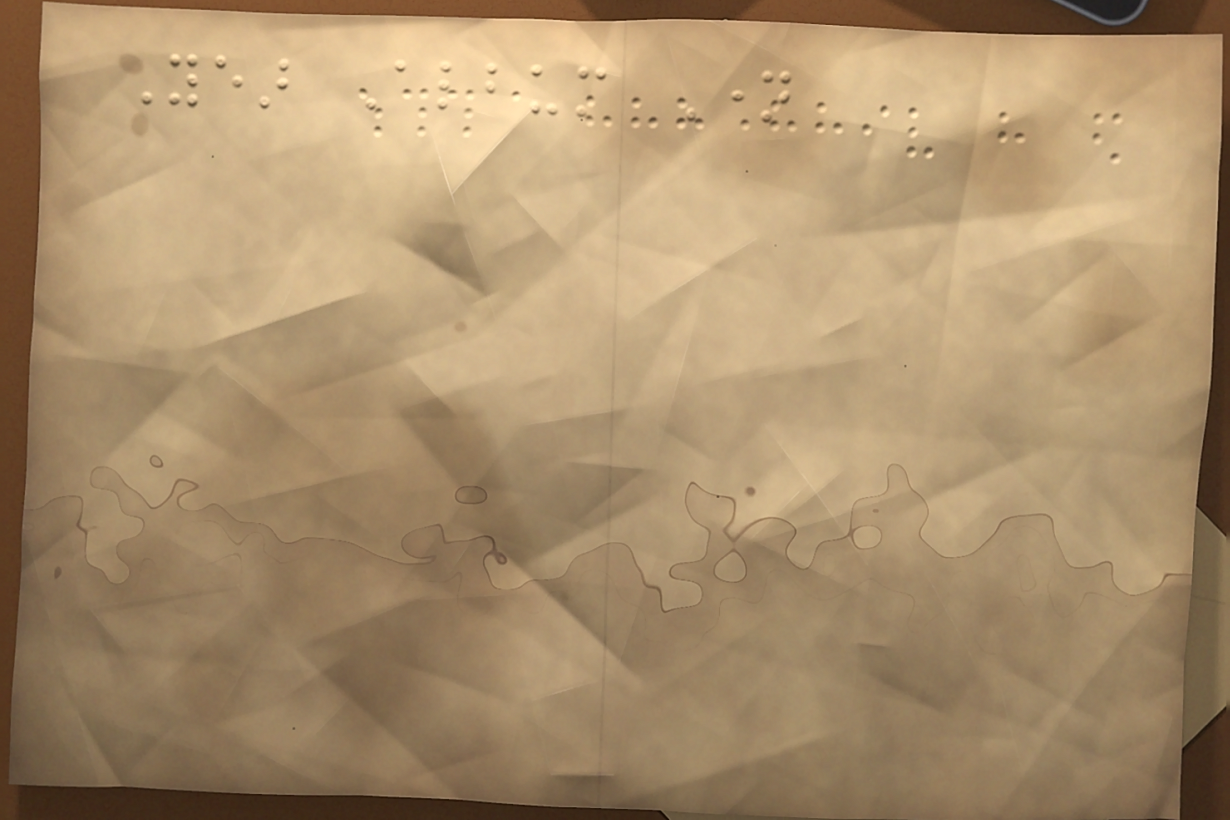Year Album Name
